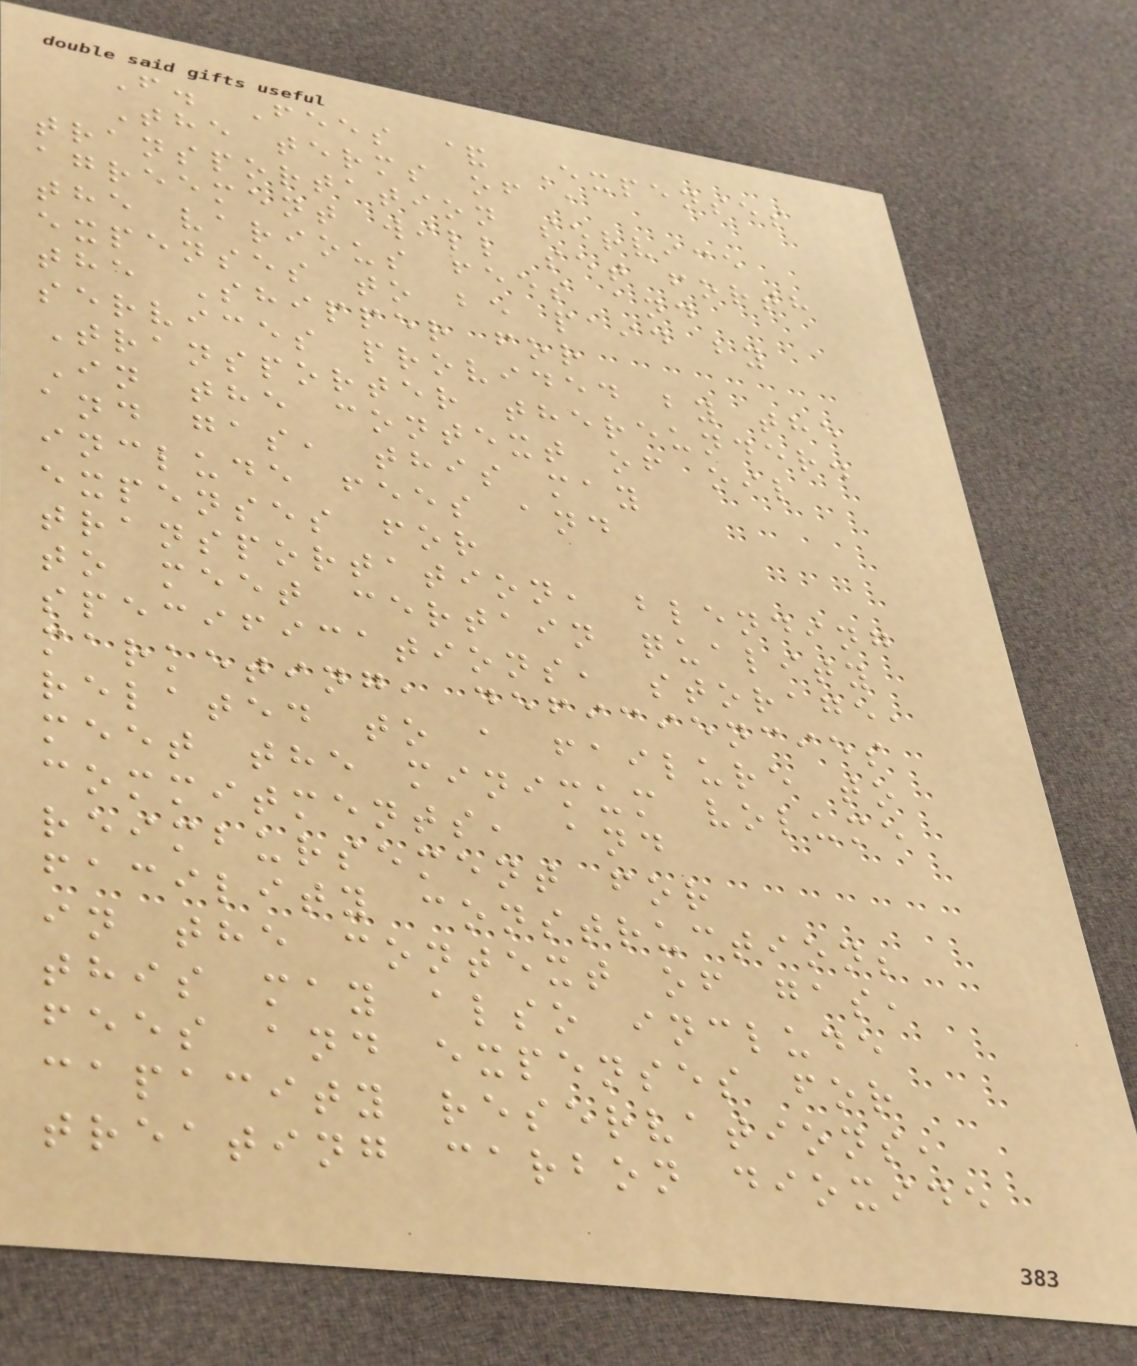F. Fees & Expenses
The terms of a
transportation service
agreement will set forth
the various fees and
expenses to be paid by
the Shipper for
services provided by the
Transporter thereunder.
In the context of oil
and gas, this may
include fees and
expenses for
transportation, blending
to meet certain quality
specifications, storage,
marketing, deficiencies
related to a failure to
meet the minimum volume
commitments, and
reimbursement for
facility construction;
in the context of gas,
this may also include
fees and expenses for
capacity reservations,
treating carbon dioxide
